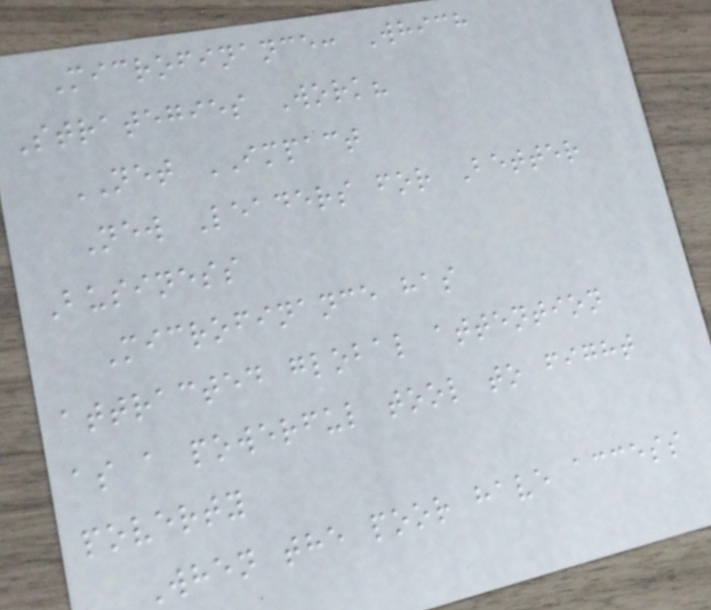Microfinance: Which
Strategies Work?
NET IMPACT
New Leaders for Better
Business
Microfinance has
attracted global attention
as a powerful tool to fight
poverty
When the poor have access
